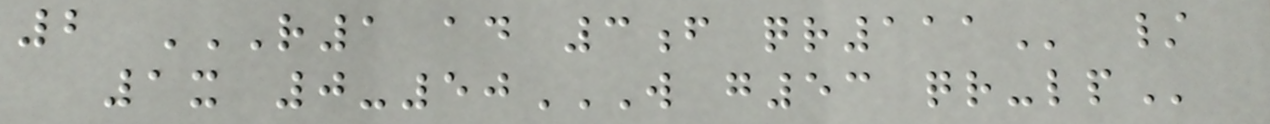2 R1 AD 3F QR111 /
1x 0-50W G53 QR-LP
